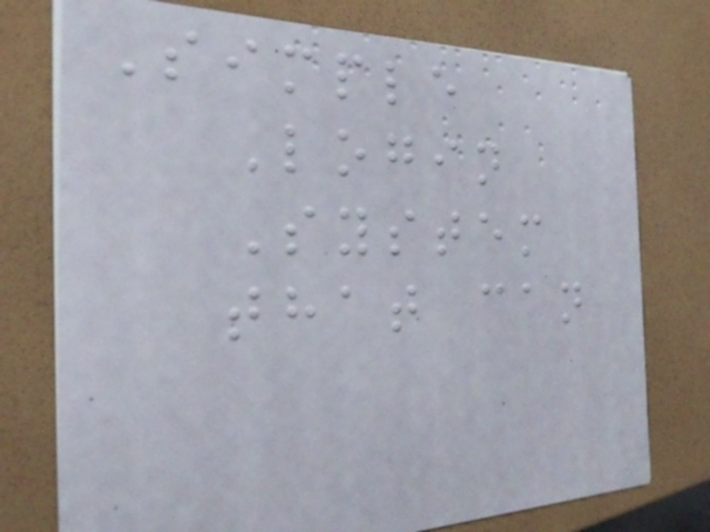Simple
Login
System
that can
